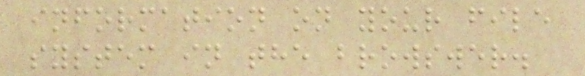information on your file
system in the browswer.
